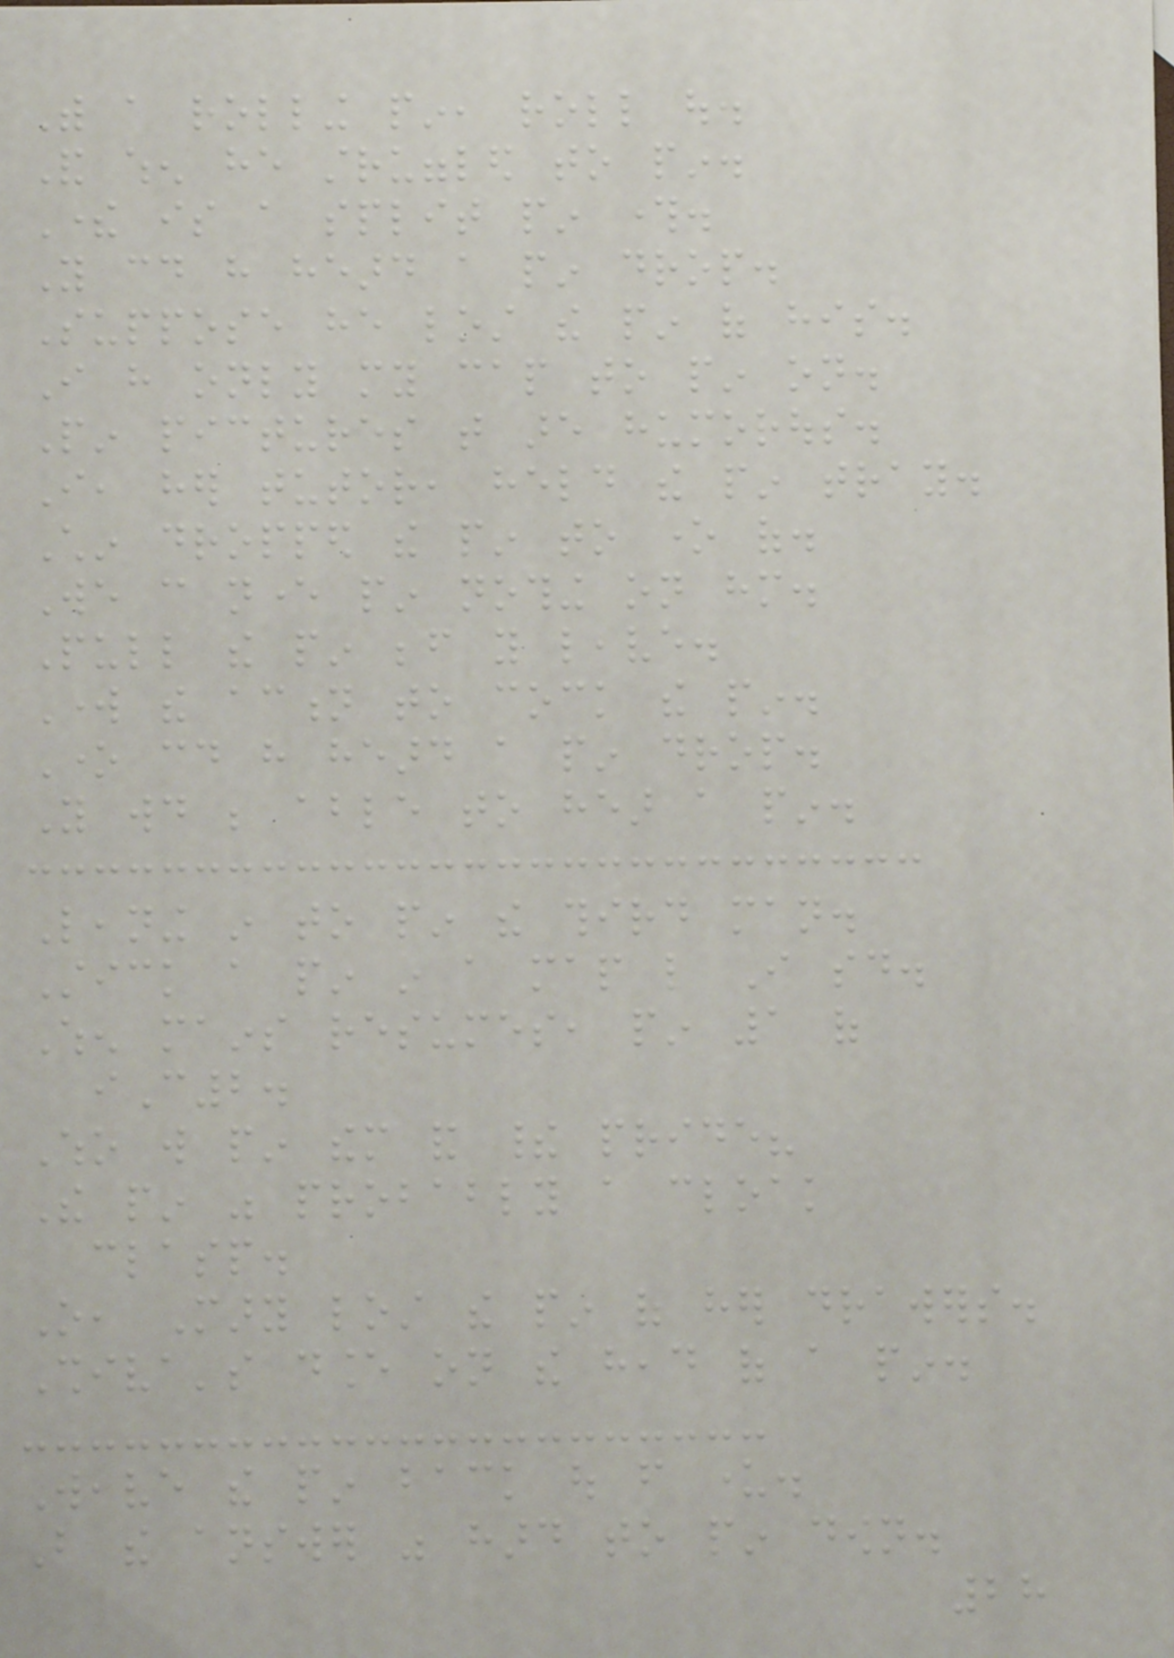With a rolling pin, roll out.
And when he struggled to pin.
There is a split pin through.
You could have heard a pin drop.
Suppose he lost the pin of his.
I have only my cap to pin on.
Pin pictures that are humorous.
I, her tutor, held the pin tray.
Chin dropped the pin to one of.
We can never pin nothing on him.
Pull the pin before you leave.
Work the action to cock the pin.
One could have heard a pin drop.
You would be able to hear a pin.
Leaning in to pin the third man.
Stick a pin in a map like I said.
When mains resumes, pin 1 of
iC2.
Who will pin them and their pride?
The pin was probably a cloak
clasp.
O, Mary lost the pin of her drawers.
Shiva's dance on the head of a pin.
Weave the pin back out from under.
But the answer was hard to pin down.
28
